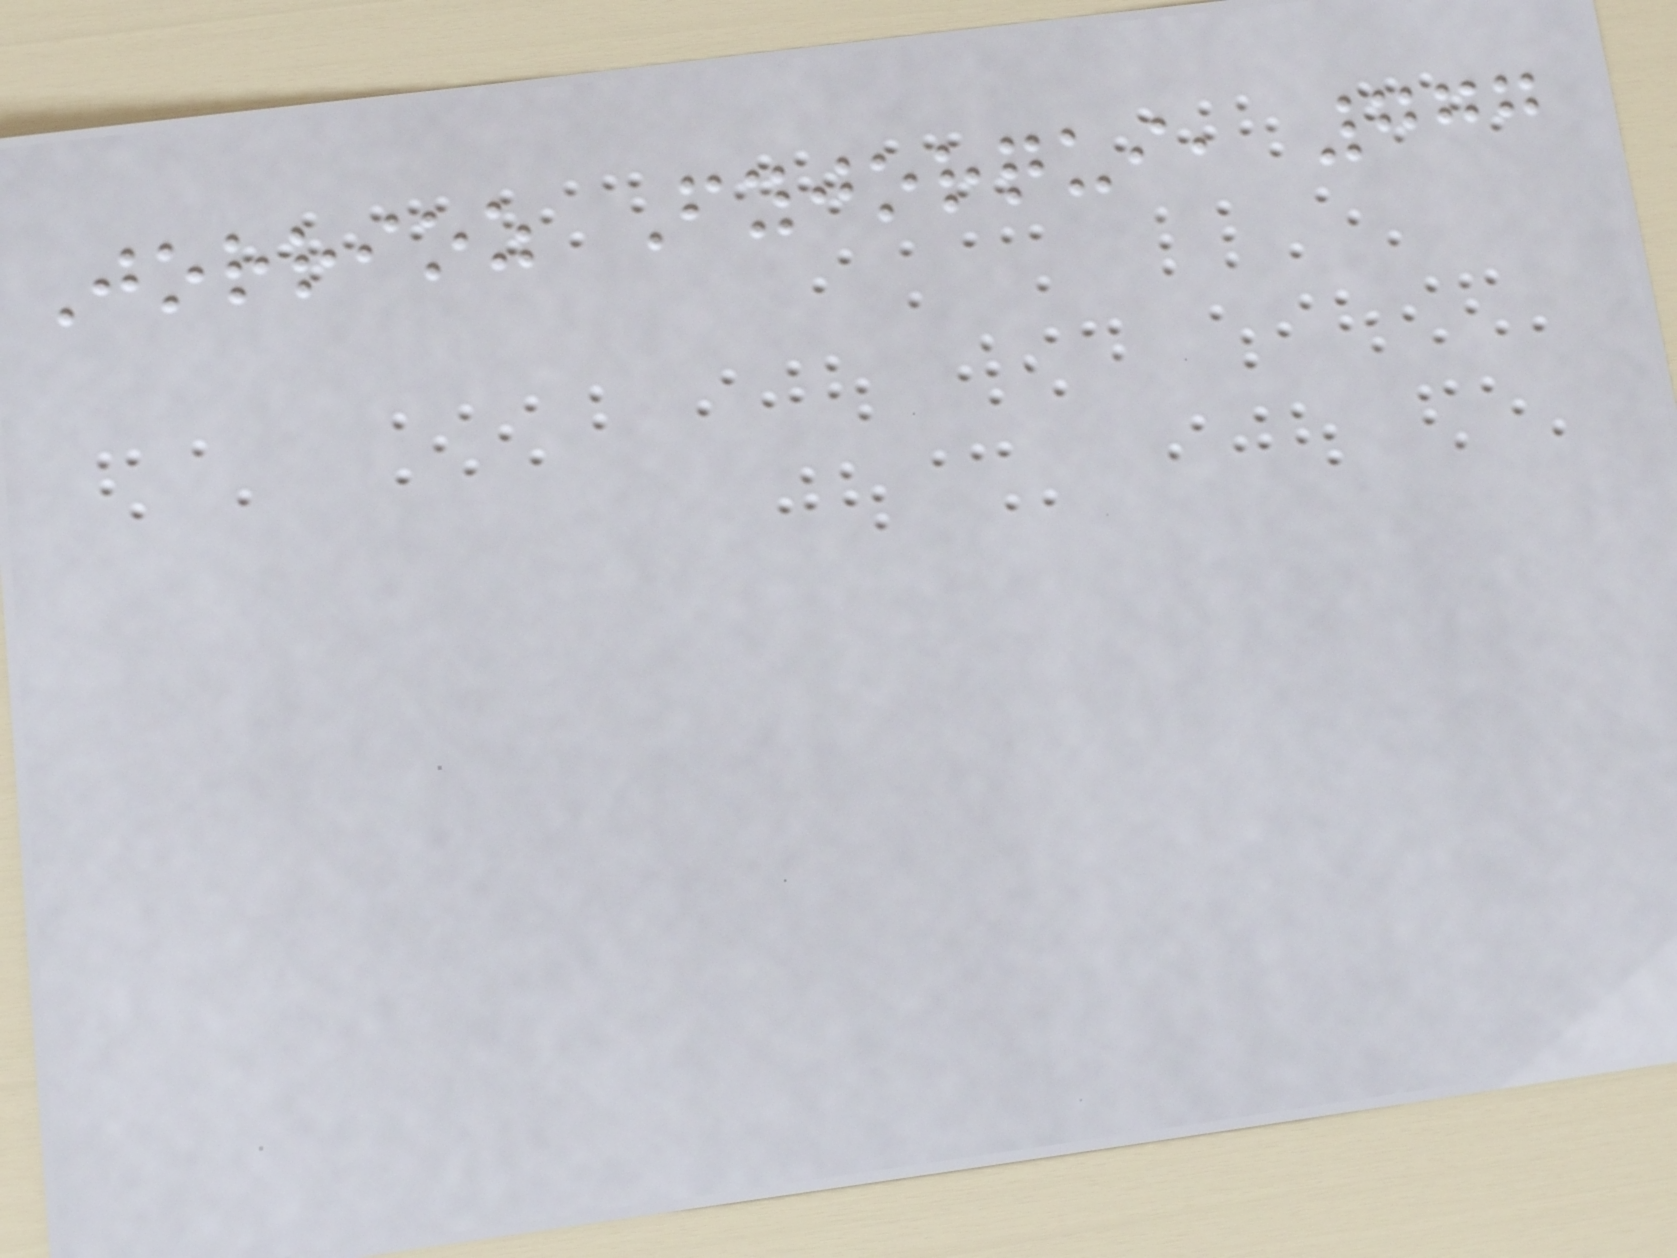Jorrioz Fyjorqui, 777
